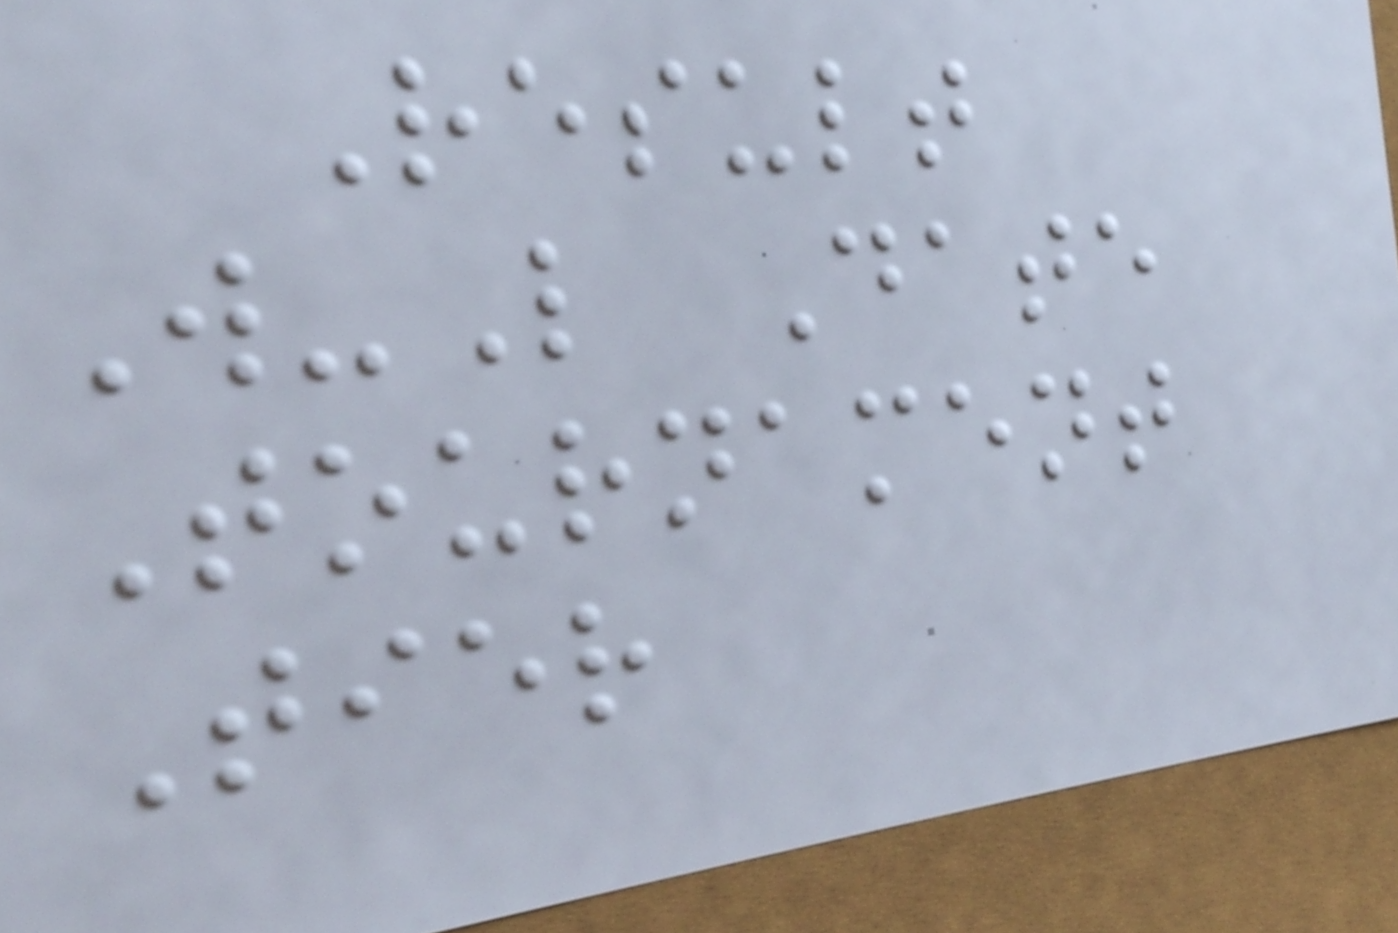Result
W-L Date
Tournament
Tier
